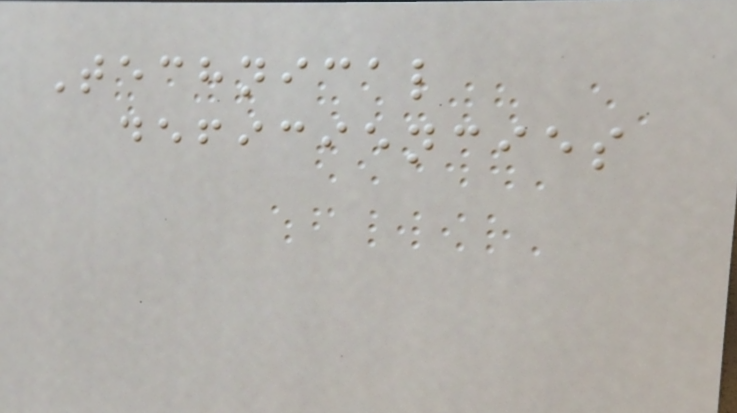Technical
deficiencies
